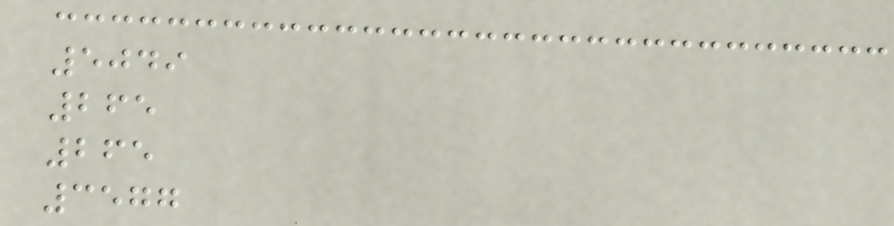5049
265
265
3577
